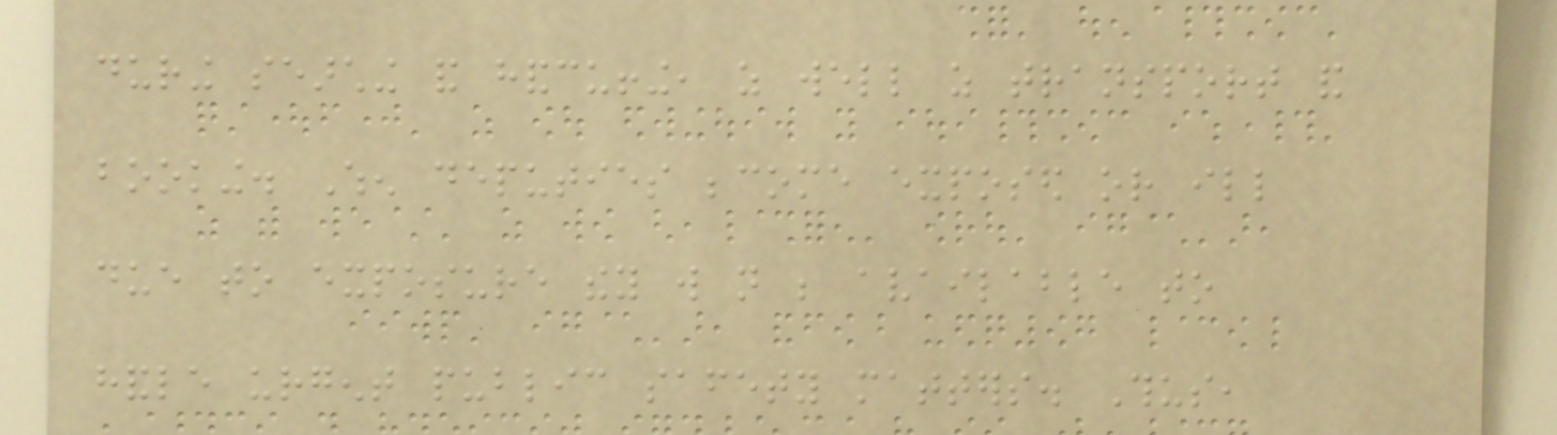during searching and handcuffing, as well as transport and
booking. When deputies become exposed or ill
due to exposure they will not be available to
handle urgent public safety matters. Thus,
